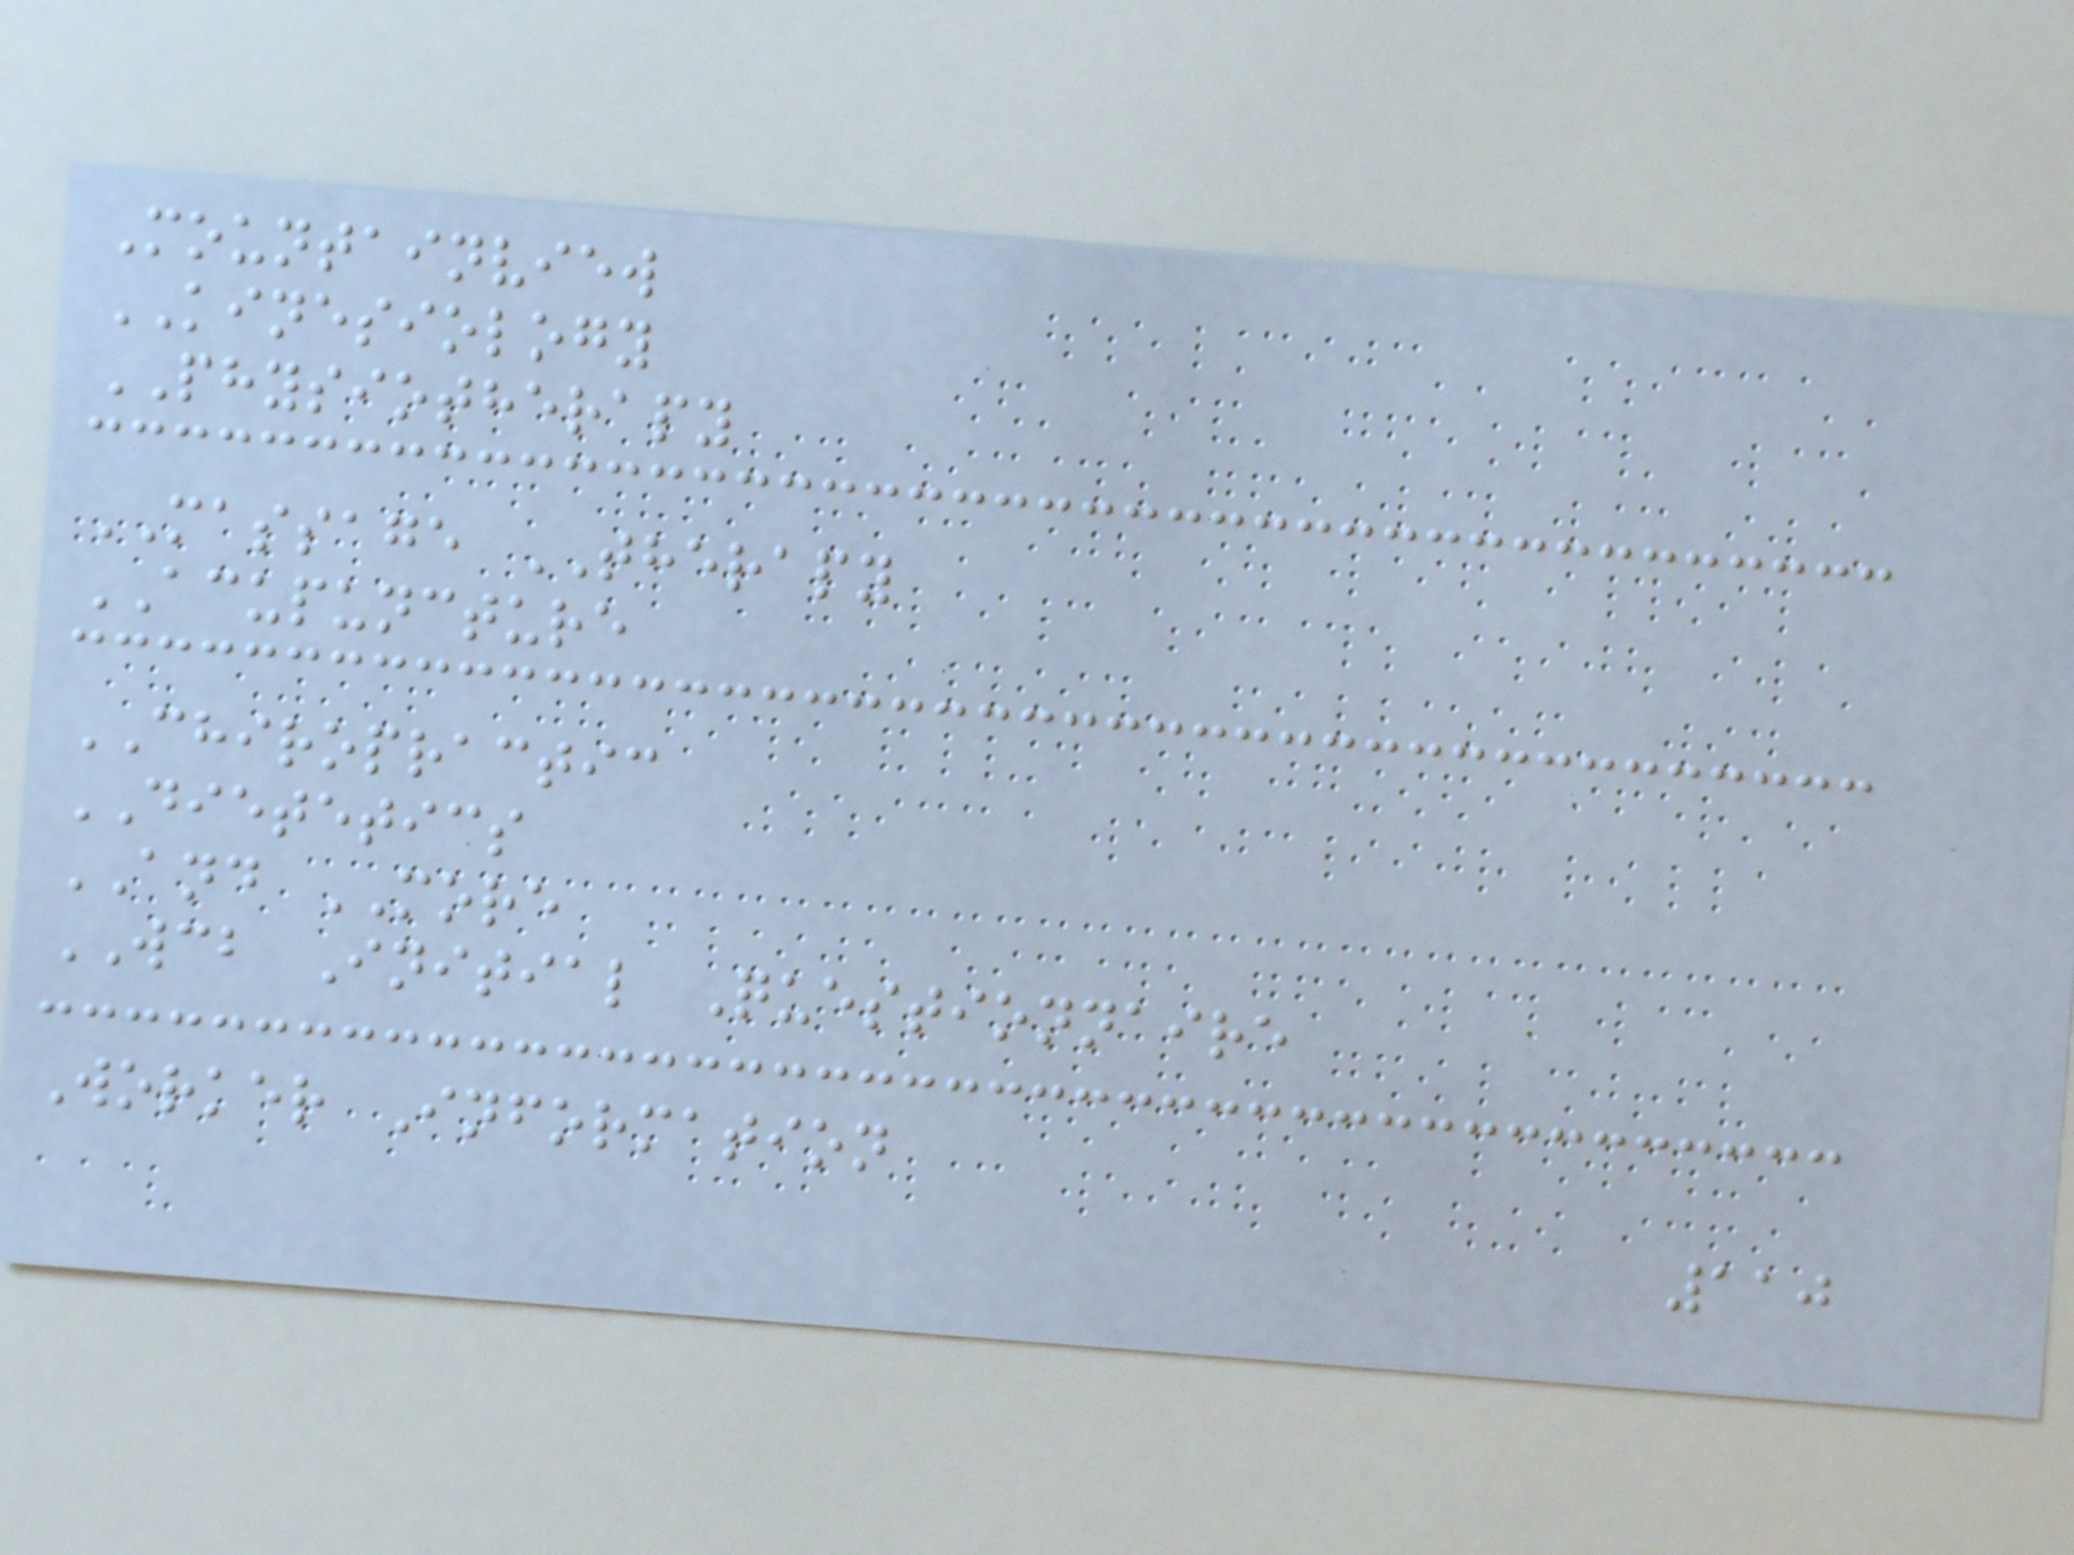Mountainview
KINESIOLOGY
PHYSIOTHERAPY
MASSAGE THERAPY
ACUPUNCTURE
CHIROPRACTIC
DIETETICS
AND MORE
WCB Initial Questionnaire
Worker Information
110
